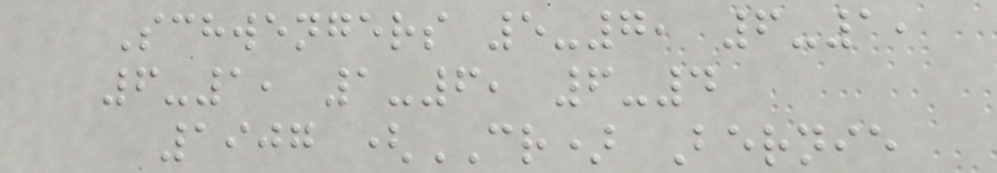Schwengers 5-7, 6-1,
6-1, 1-6, 6-4
1907 (CR) Bernie
